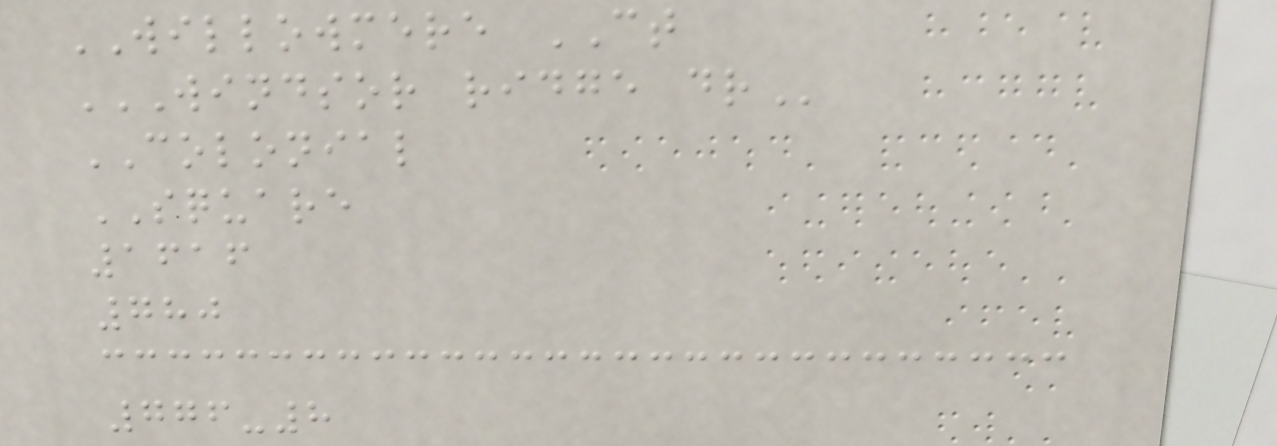WILLOWMERE CT
WINDSOR RIDGE DR
COLONIAL
SQUARE
1616
780
776-8
